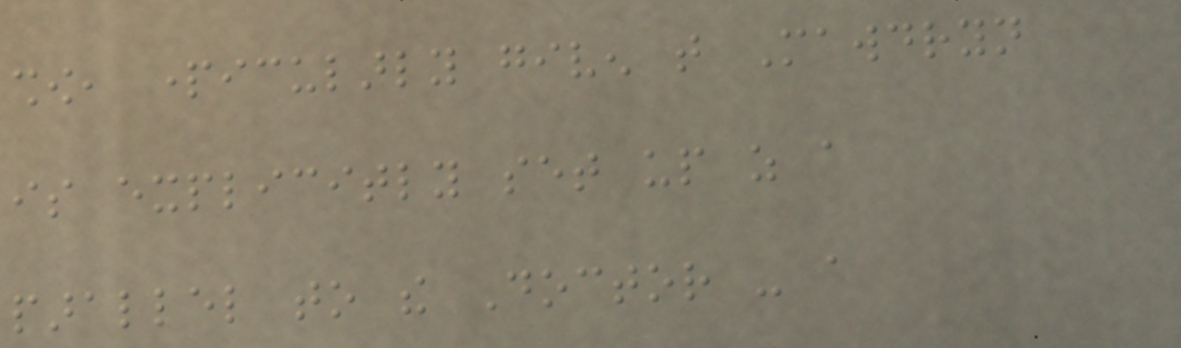show, particularly given that Mawdryn
is explicitly set up as a
parallel to the Doctor - a
